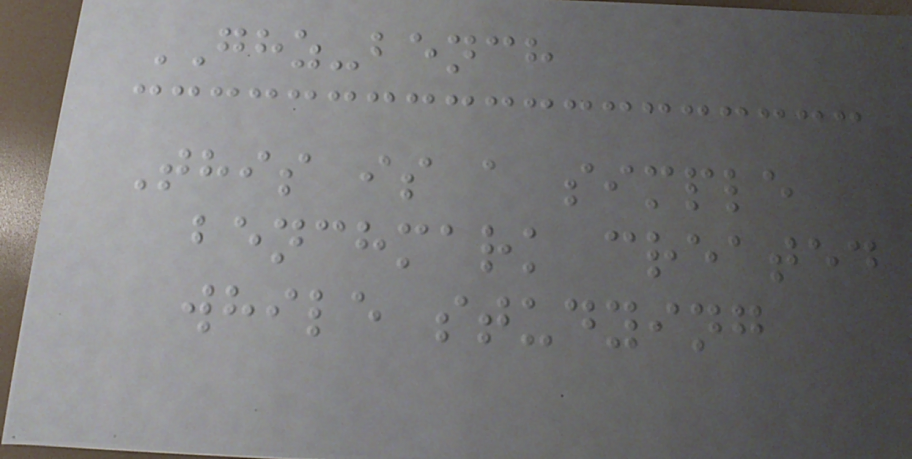GHZ-bench
This is a simple
benchmark created
while studying
